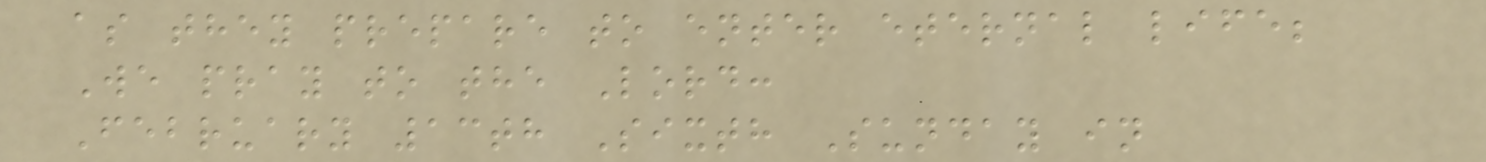as they prepare to enter eternal life;
We pray to the Lord:
February 13th Sixth Sunday in
